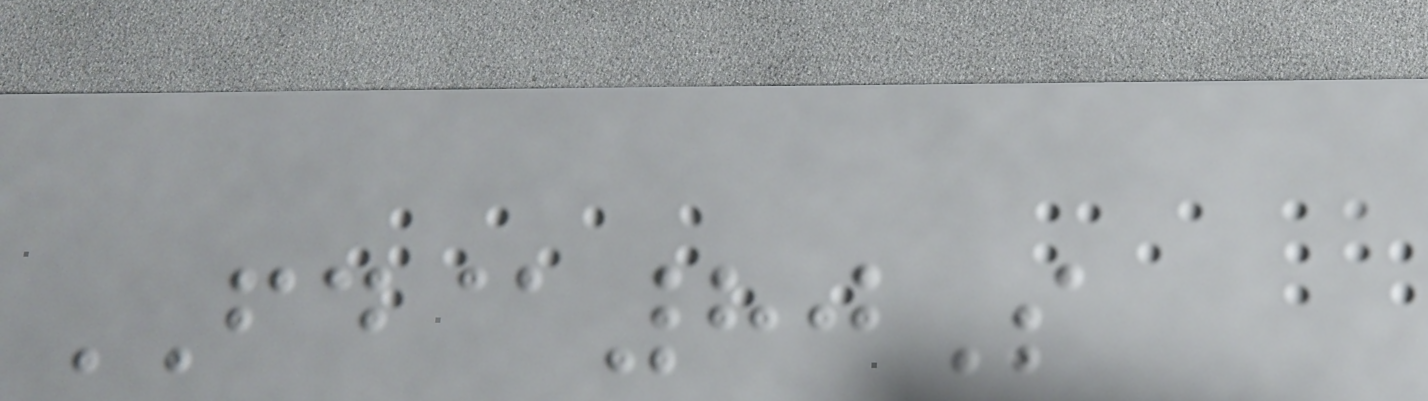FD@80S
